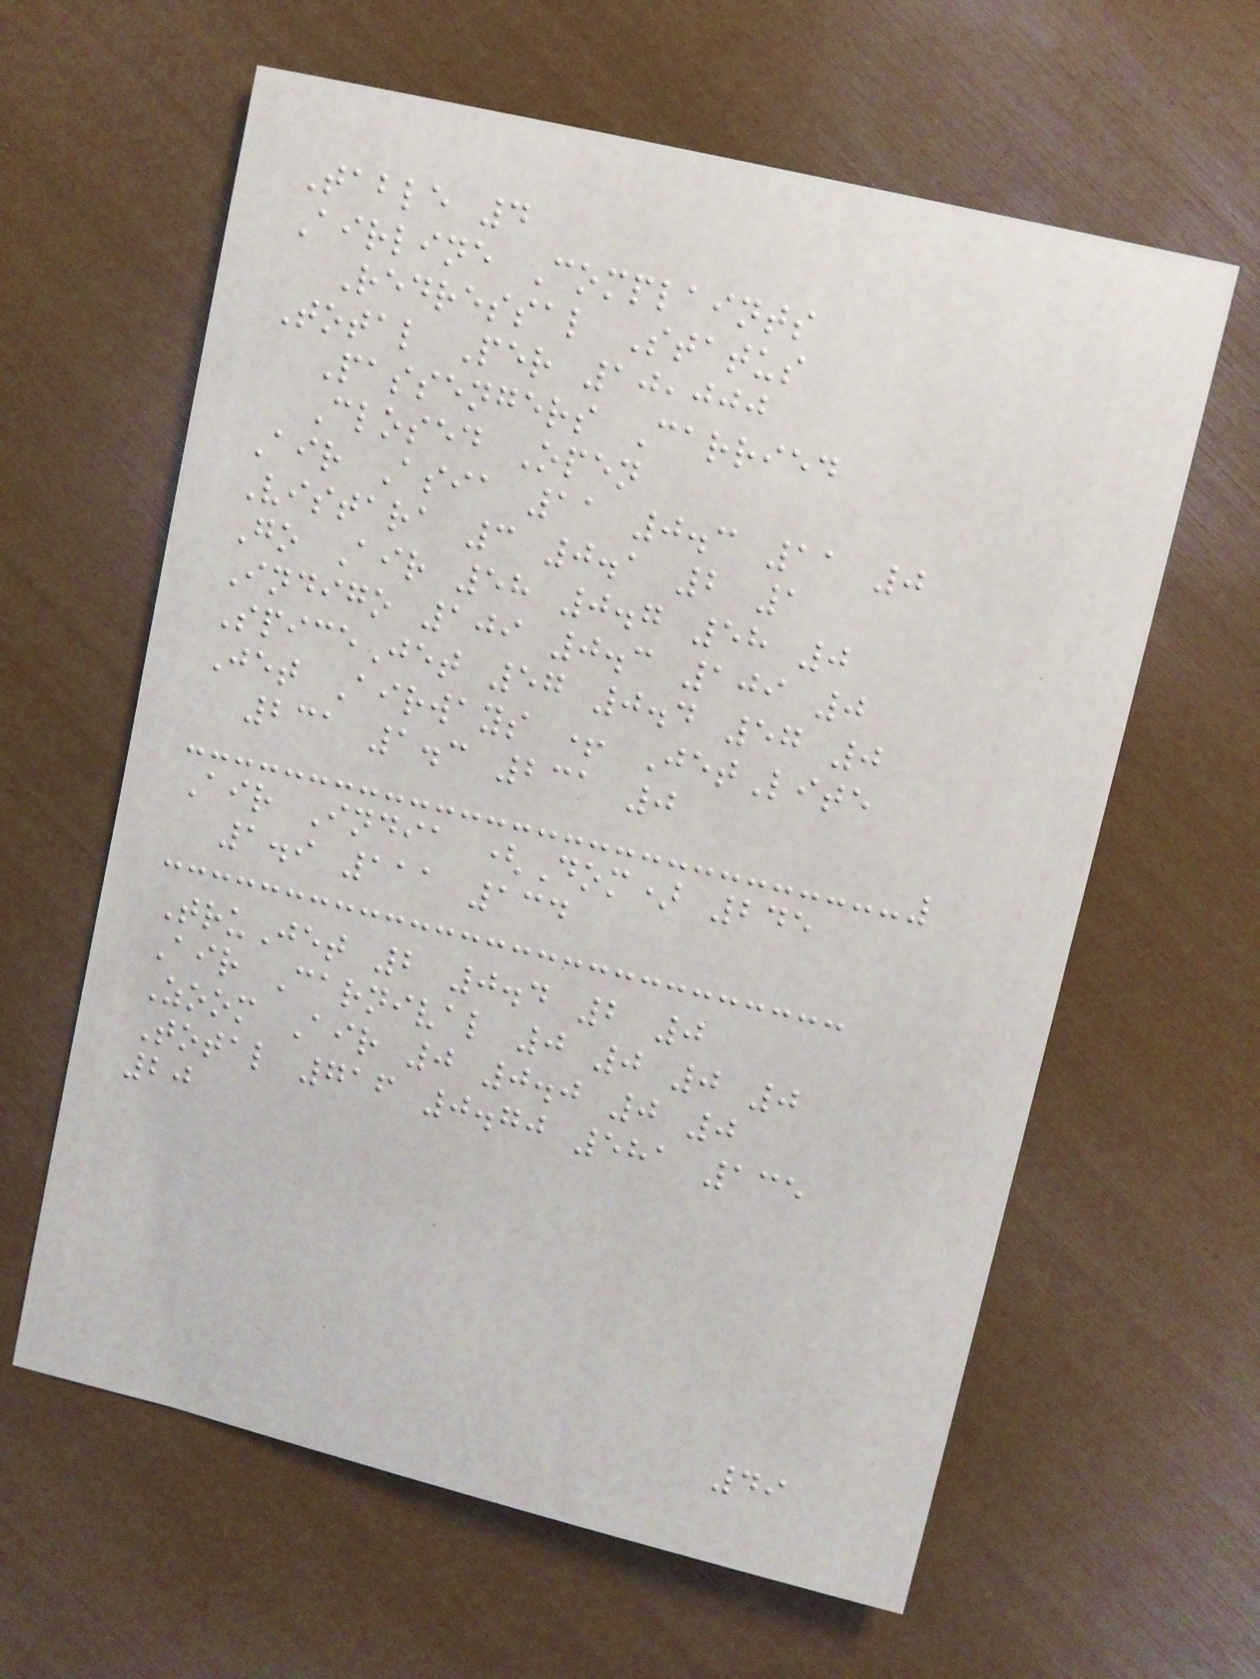Table 4
Airline Complaints
Redressal Status
Total Per 10,000
Passengers Carried
Closed Open
Air Asia 11 0.3 11 0
Vistara 3 0.1 2 1
Go Air 58 0.7 58 0
Indigo 109 0.3 109 0
SpiceJet 57 0.4 57 0
Jet Airways + JetLite
231 1.3 231 0
Air India (Dom) 245
1.9 111 134
TruJet 2 0.4 2 0
Air Carnival 0 0 0 0
Zoom Air 0 0.0 0 0
Total 716 0.70 581 135
20
49
